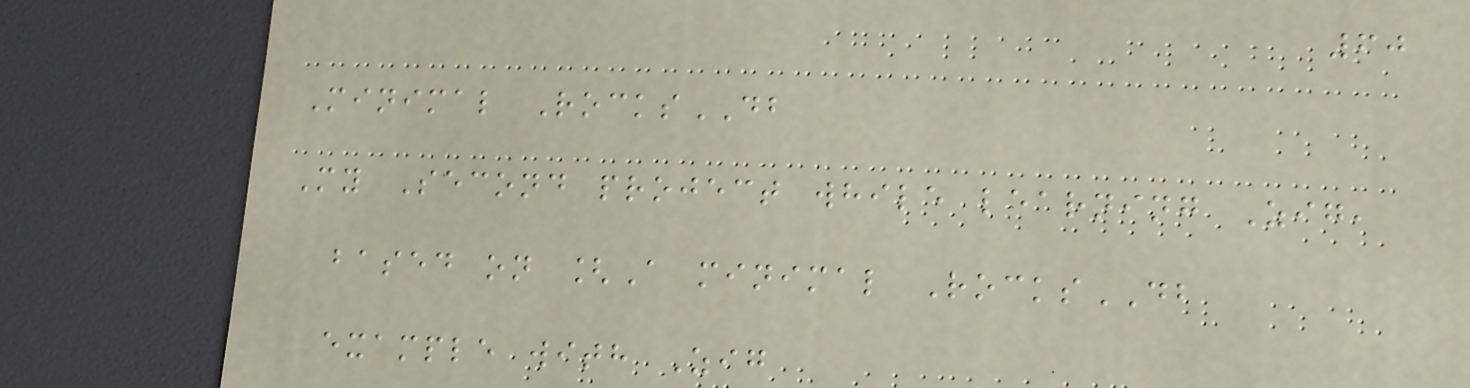60
Minimal RocksDB
My Second project while learning Zig,
based on [A minimal RocksDB
example with Zig
